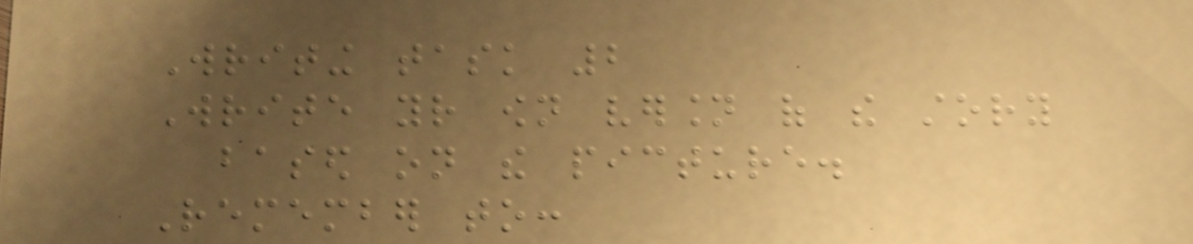Writing task 2
Write your own version of the story
based on the picture.
Remember to:
